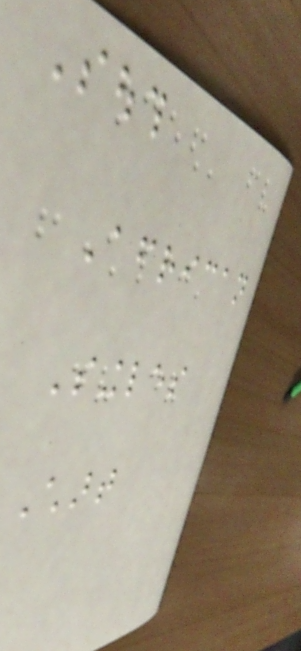South
African
Singles
Chart
